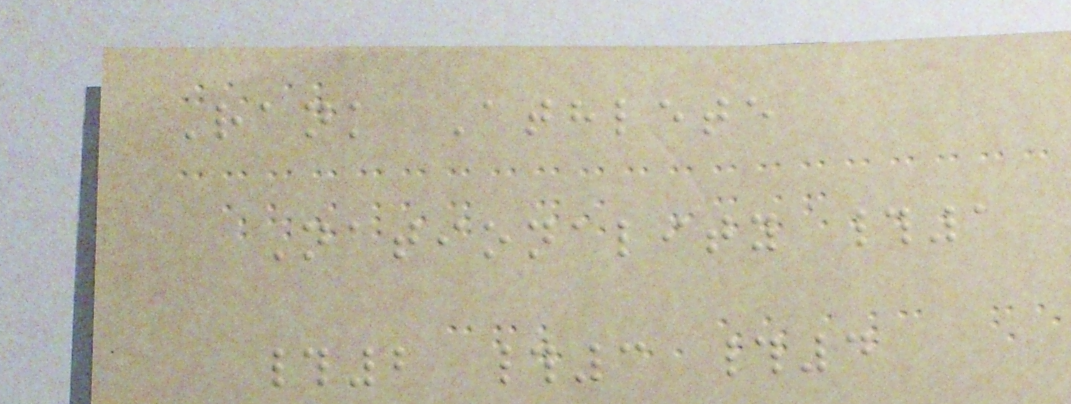Rank Athlete
Nationality #1
#2 #3 #4
